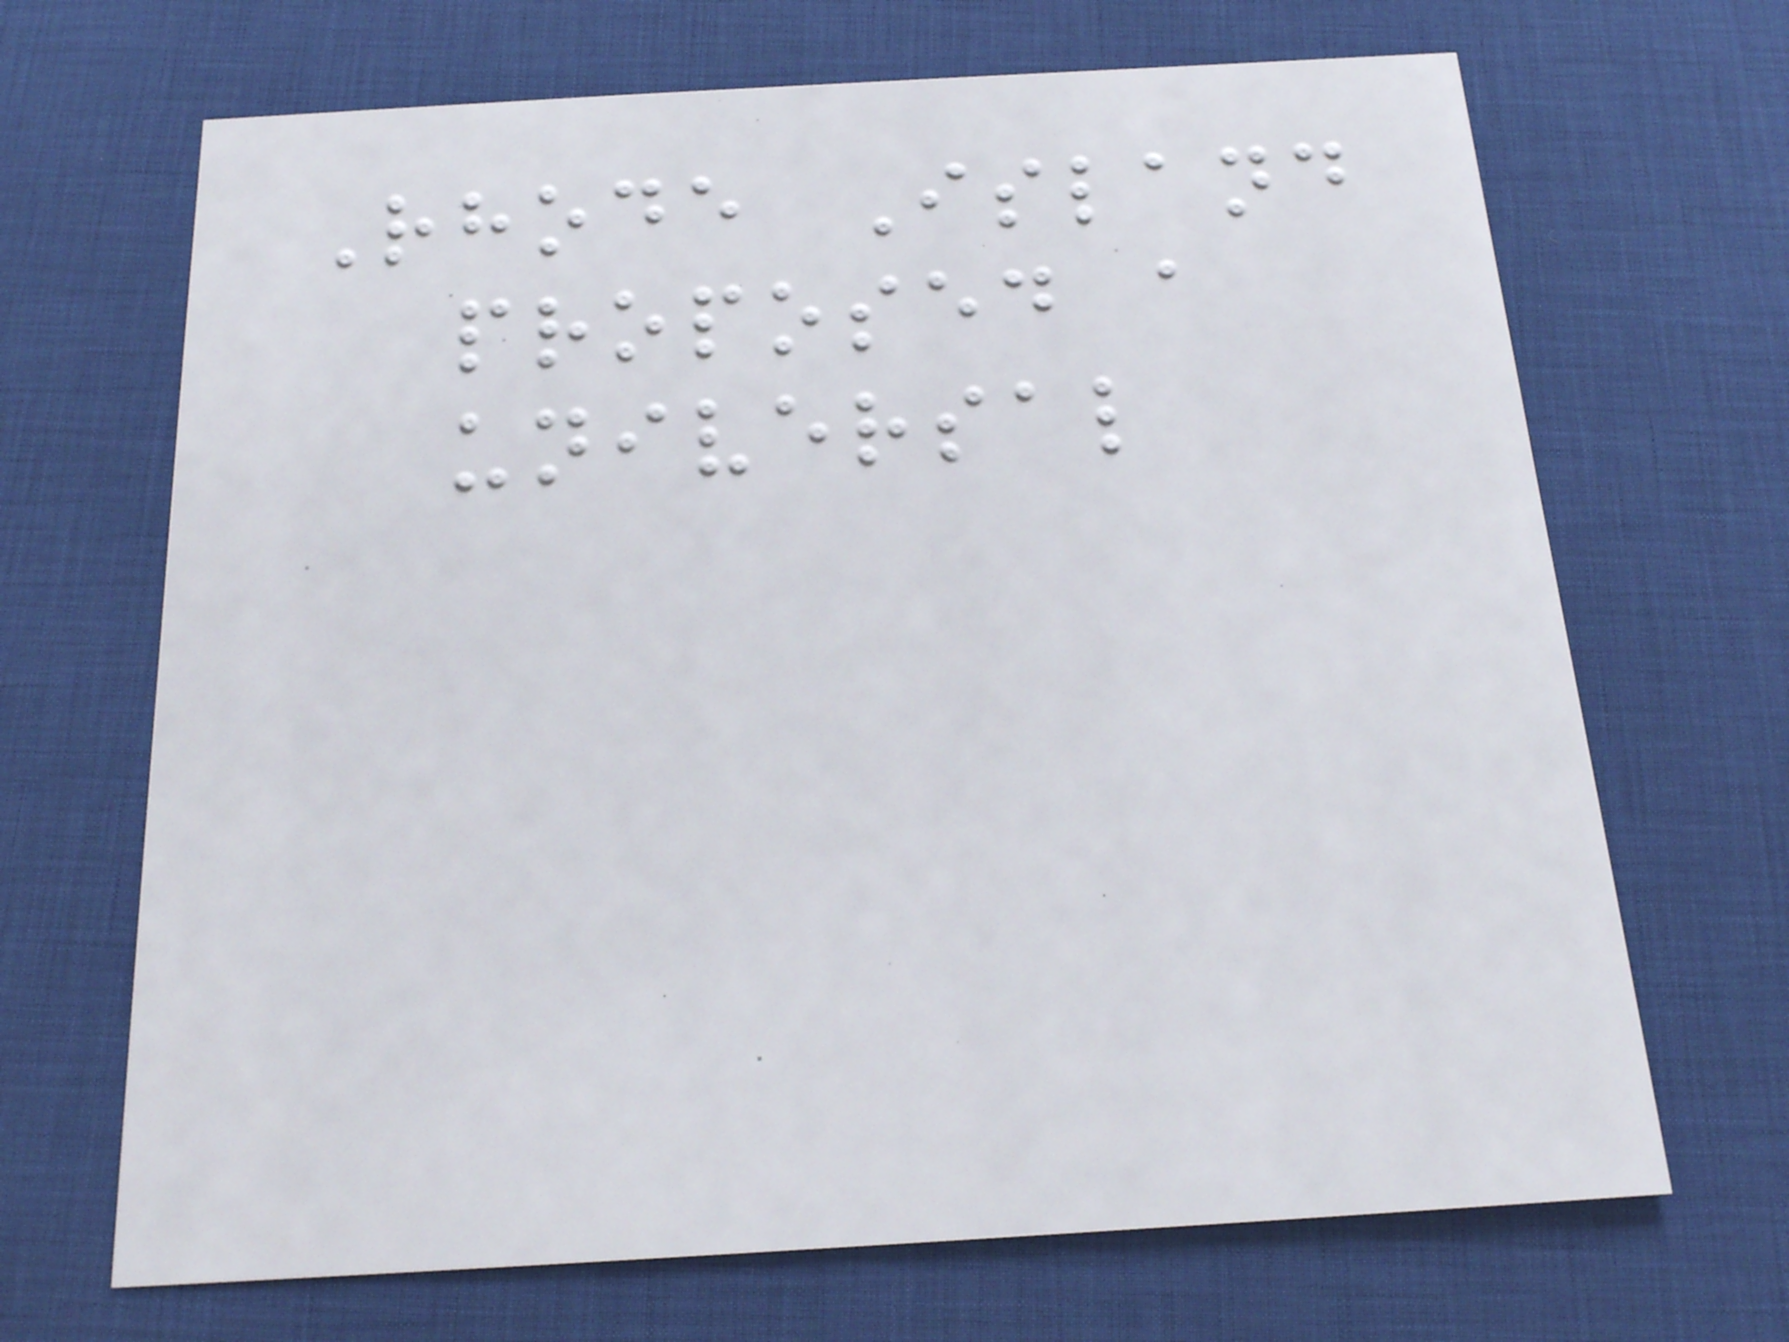Rhode Island
proposed a
universal
